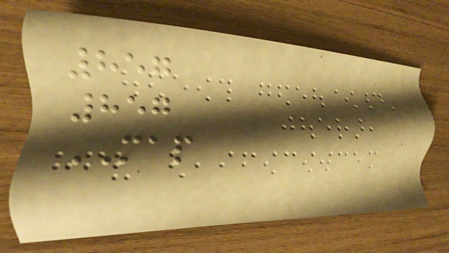857
857
MAP
